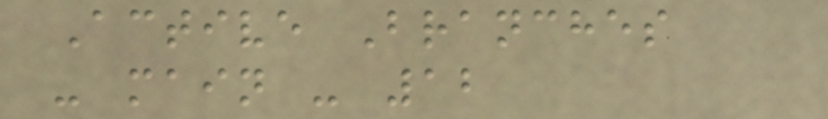Active Branches
- main - 12
